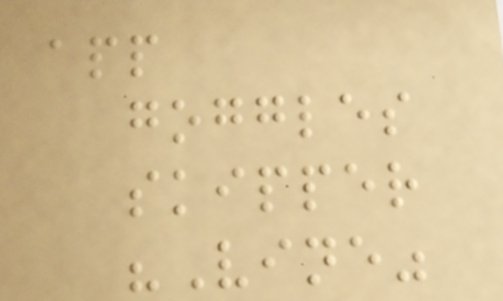app
goggles
skipper
"Vine"
